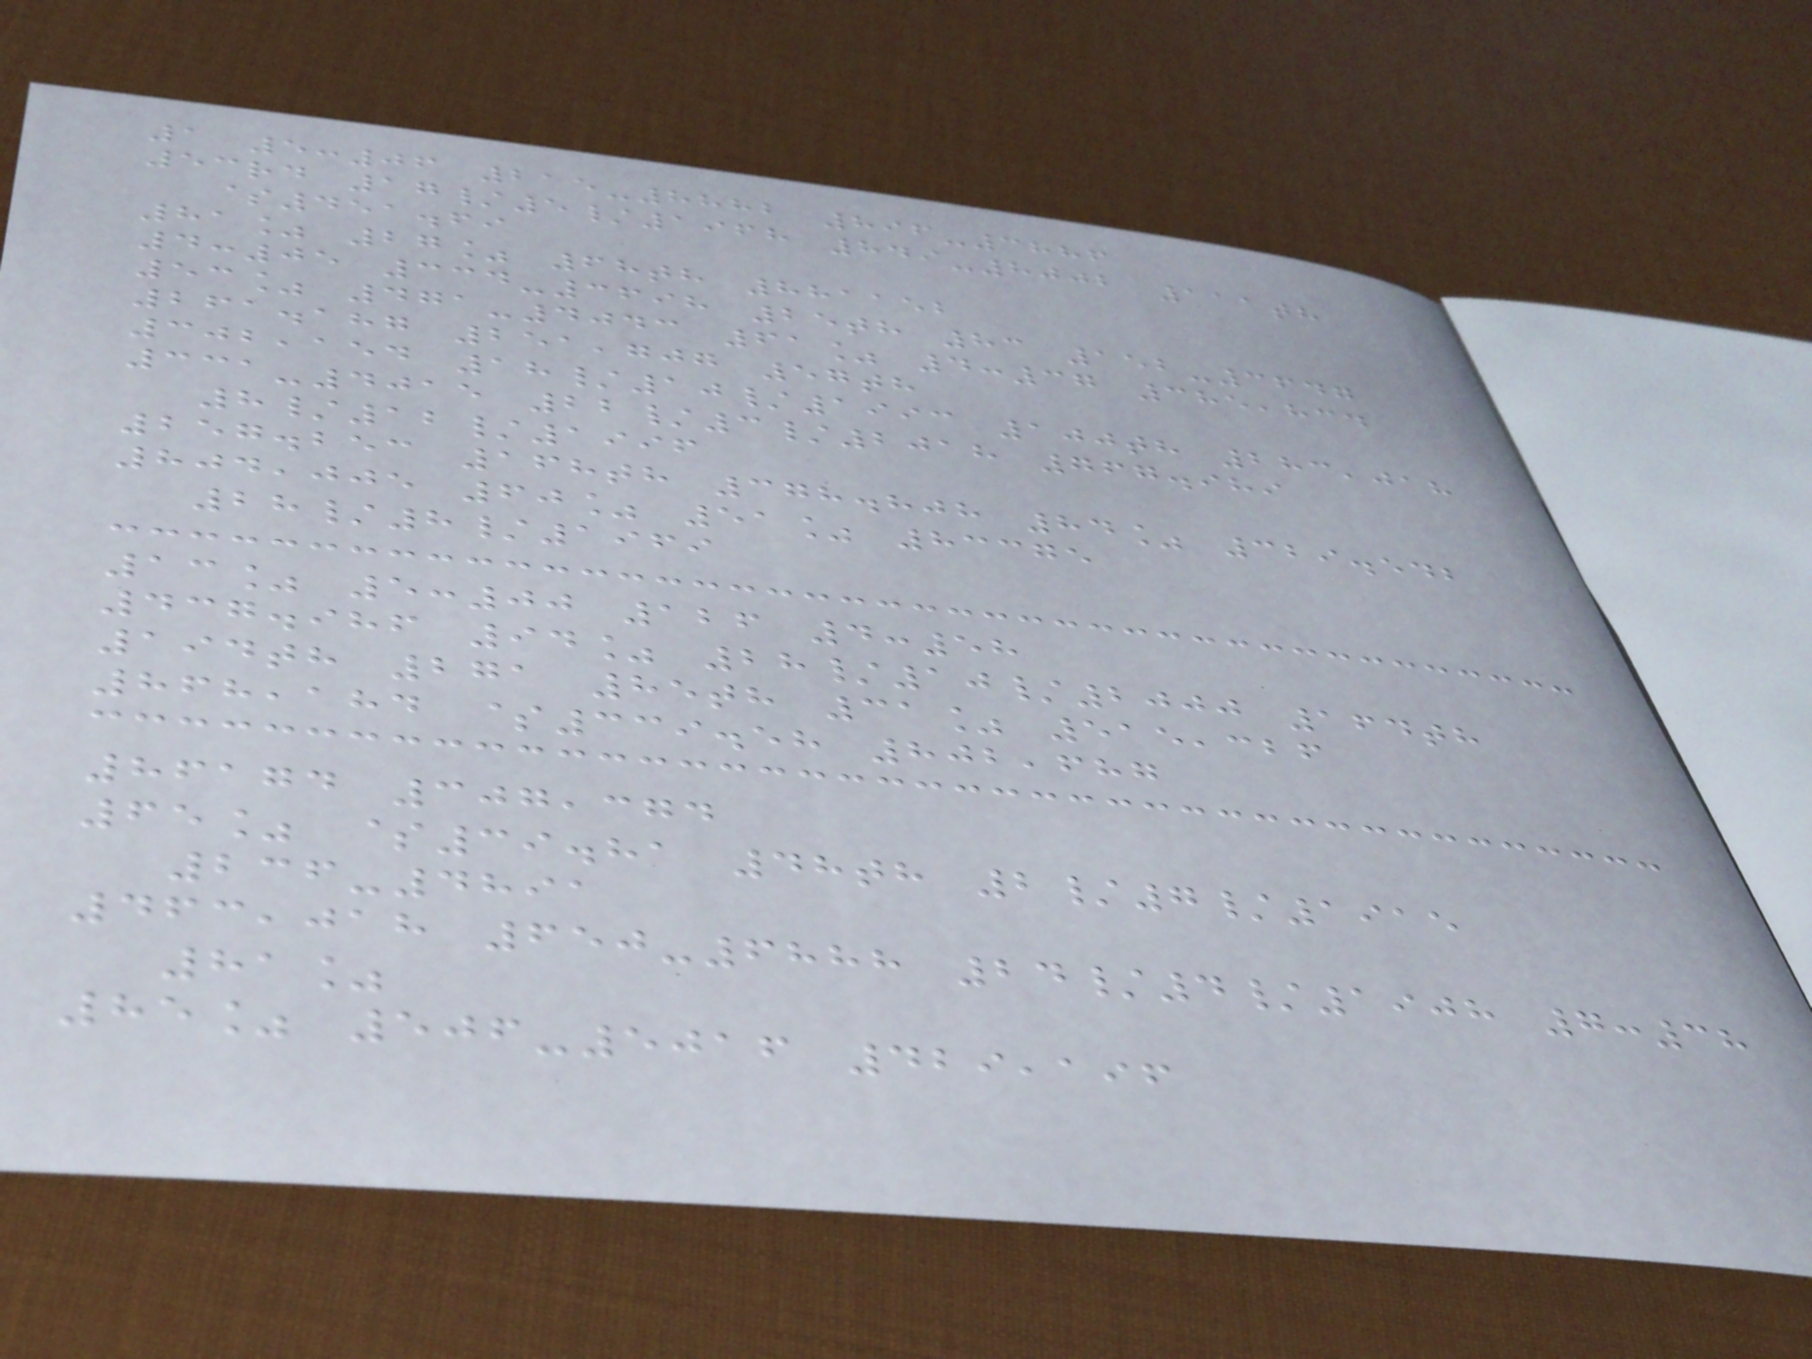1 5:06 215-8882 896-3886
53rd 17/5/1968 849-8002 111th
$451.69
81% 27% 68th 881152
4:05 334-3698 25th 83 152-3647
53% 471-4043 61% 4:37 385,834
261.187 251,707 57th
302,154 18/10/1993 100th 283,018
331-4015 22/3/2018 767.989
8/12/1996
257.253 168th 378.808 84% 329.542
804,005 60% 51% 83375
28/8/1969
13% 5:00 126 4:58
437.986 94% 28/10/2000 164th
194th 271 85th 31% 515,326
868,184 $339.58 802,687
86174 307,374
65% $39.81 48th 2/7/1915
236-4891
463,018 650-6888 24/4/1908 7:38
81%
85% 506-5016 429,196
